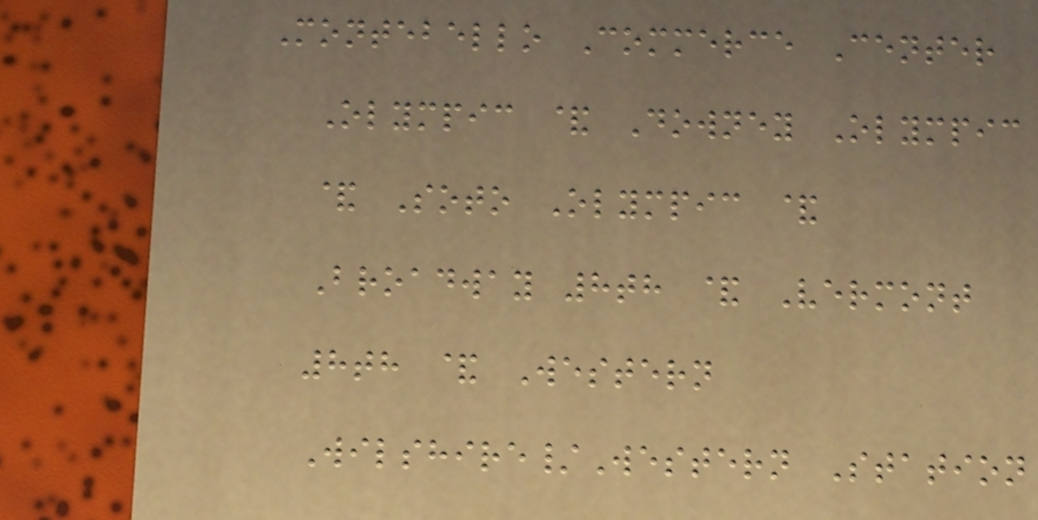Montebello Commerce Center
Olympic & Downey Olympic
& Soto Olympic &
Broadway 8th & Vermont
8th & Western
Wilshire/Western Station
